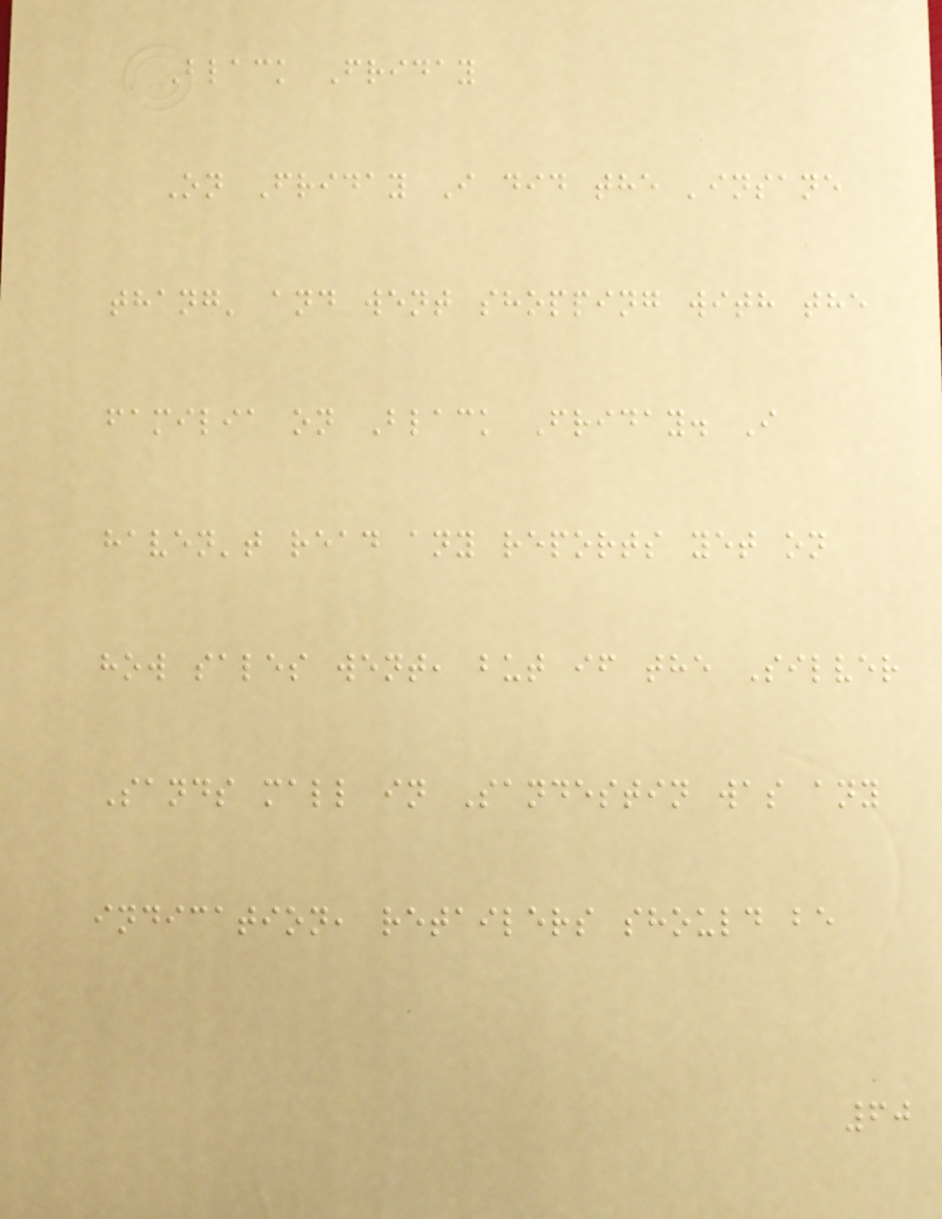Black Friday
On Friday I did the 'insane
thang' and went shopping with the
familia on Black Friday. I
haven't read any reports yet on
how sales went, but if the Silver
Sands mall in Sandestin was any
indication, retailers should be
60
